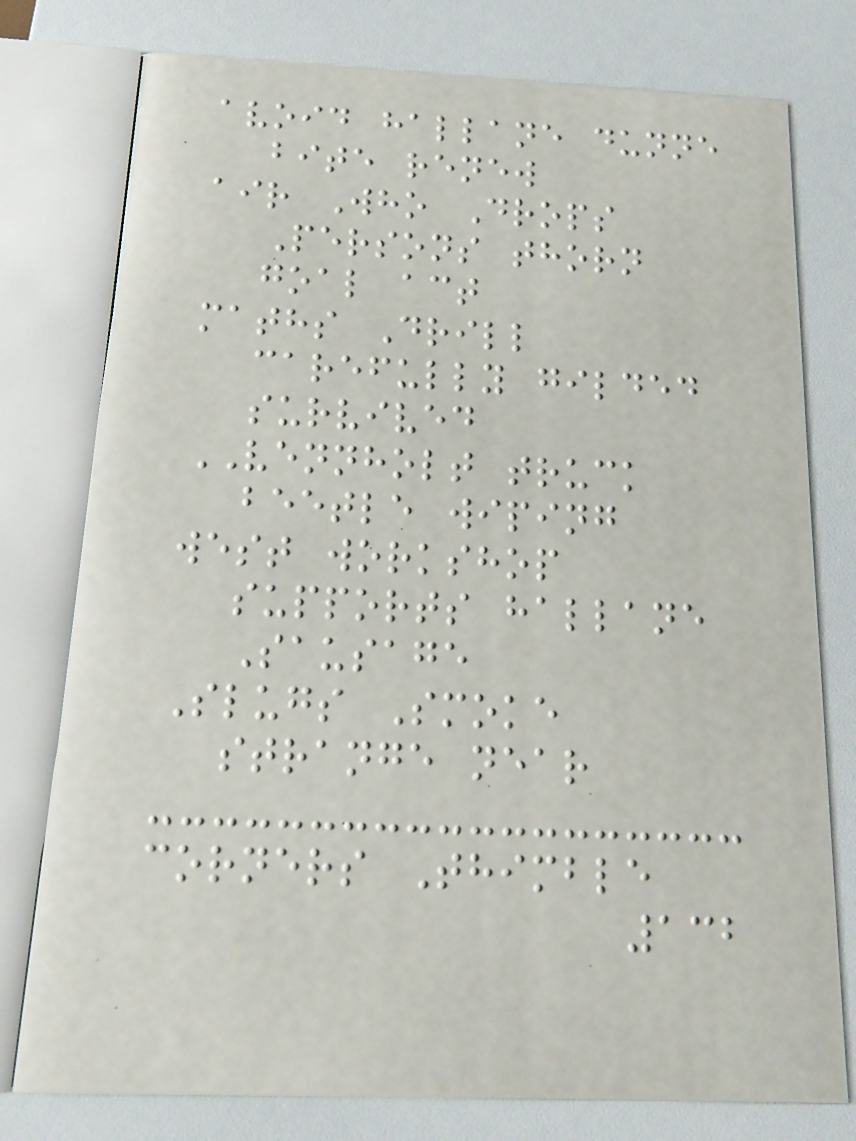avoid hallane dunne
bite renew
air Who Drops
Persons thorn
goal act
maths Drill
carefully gilded
survived
VENNHOLT truck
beetle wiping
west workshop
supports hallane
Sausage
Slugs Smoke
strange near
corners Thimble
132
